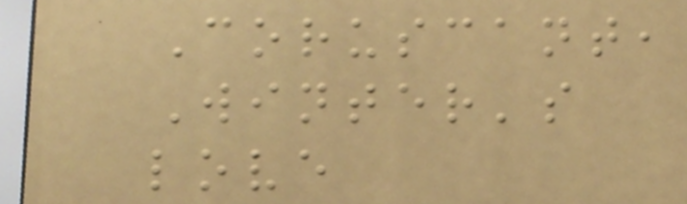Coruscant,
Winter's
love
